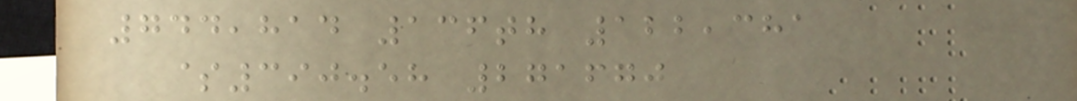744,814 136th 122,381
$390.58 271670
